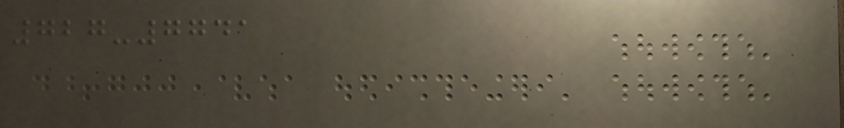727-7741
